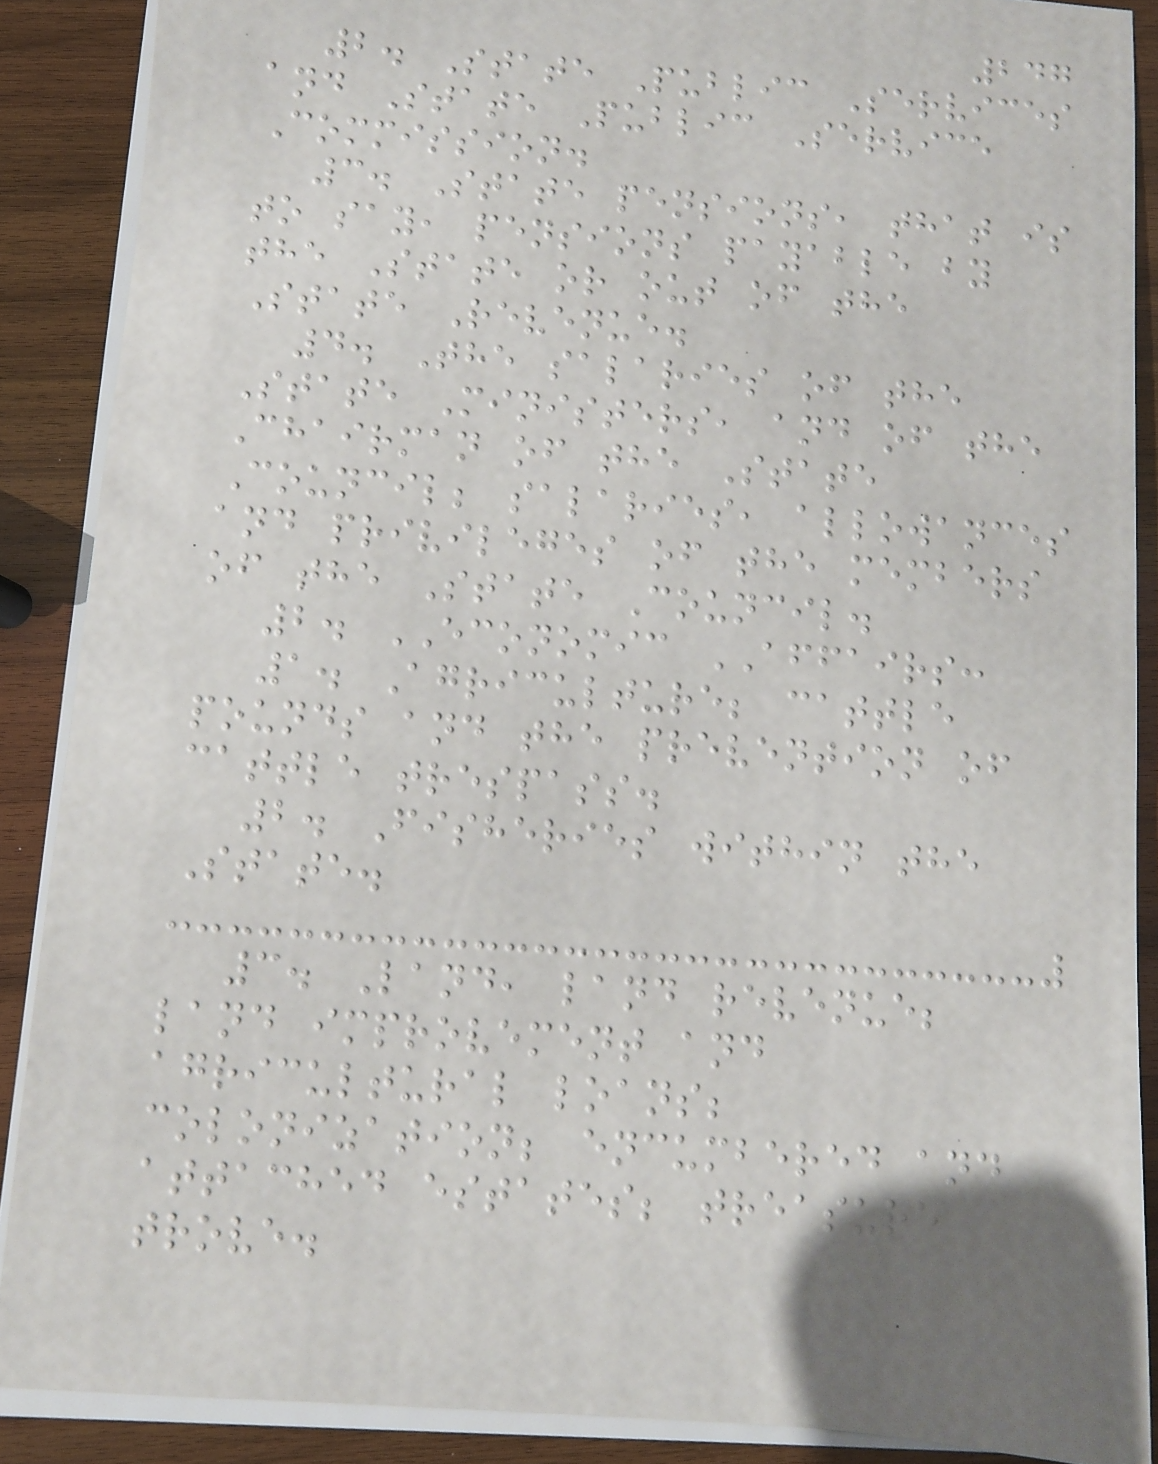247
2. State Public Services
and State Public Service
Commission.
3. State pensions, that is
to say, pensions payable by
the State or out of the
State Revenue.
4. The salaries of the
State Ministers, and of the
Chairman of the State
Council; salaries, allowances
and privileges of the members
of the State Council.
2. ECONOMIC AFFAIRS:
1. Agriculture; cattle
pounds and the prevention of
cattle trespass.
2. Fisheries within the
State.
3. Land, land revenue;
land improvement and
agricultural loans;
colonization; encumbered and
attached estates; treasure
trove.
